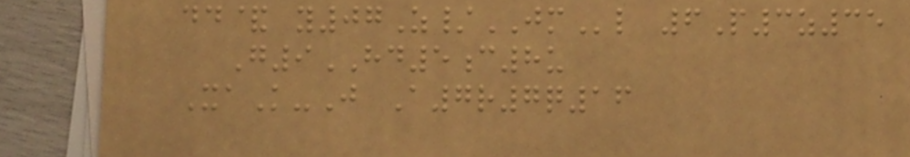dd& y07Z/JMl 6P3z35
G9HD5c8u
XaK-J A7r7q16
